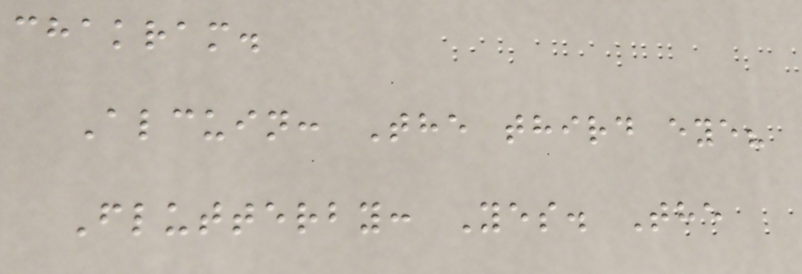chakram.
Alcuin: The third eye?
Flutterby: Yes. The
